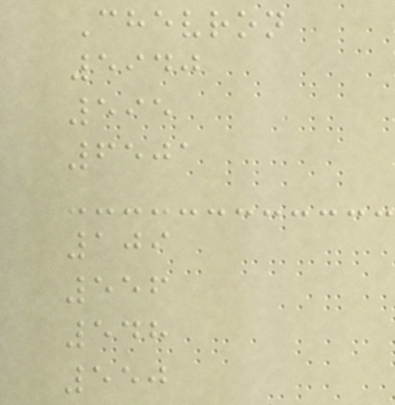Chevron
5940
595
6501
109
556
548
550
